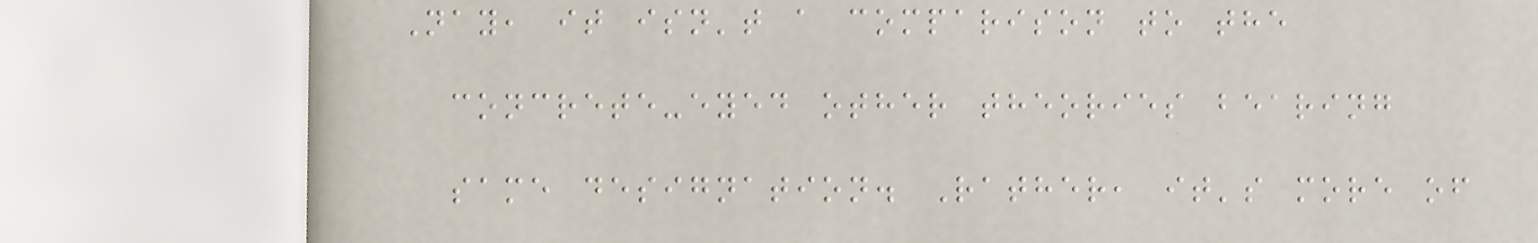Nay, it isn't a comparison to the
concrete-eyed other theories bearing
same designation. Rather, it's more of
